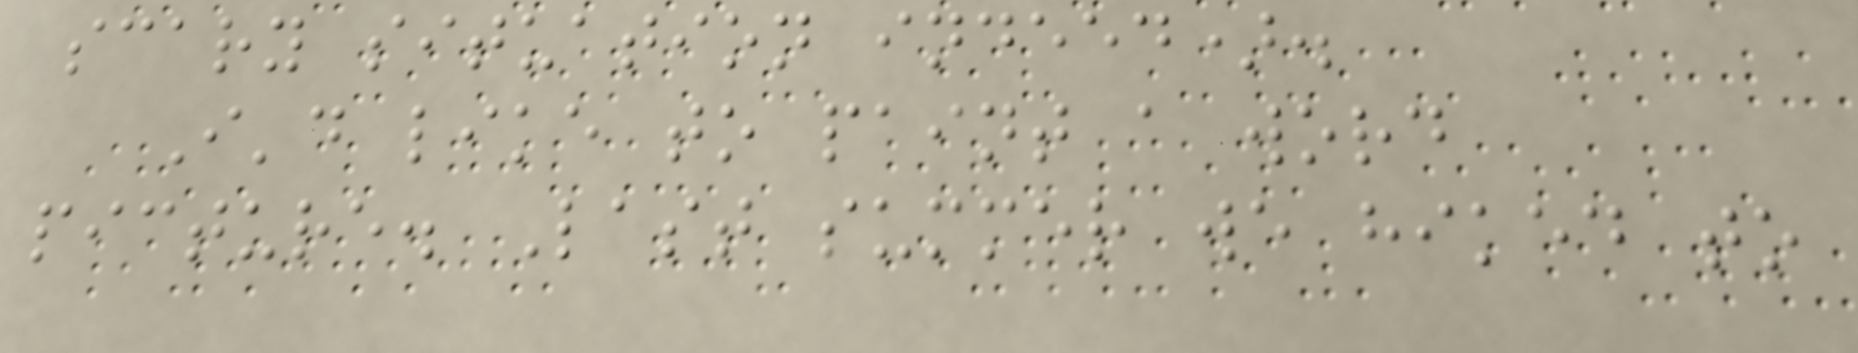scary situation indeed).
I'd like to paint a word
picture. Last summer we hiked to
